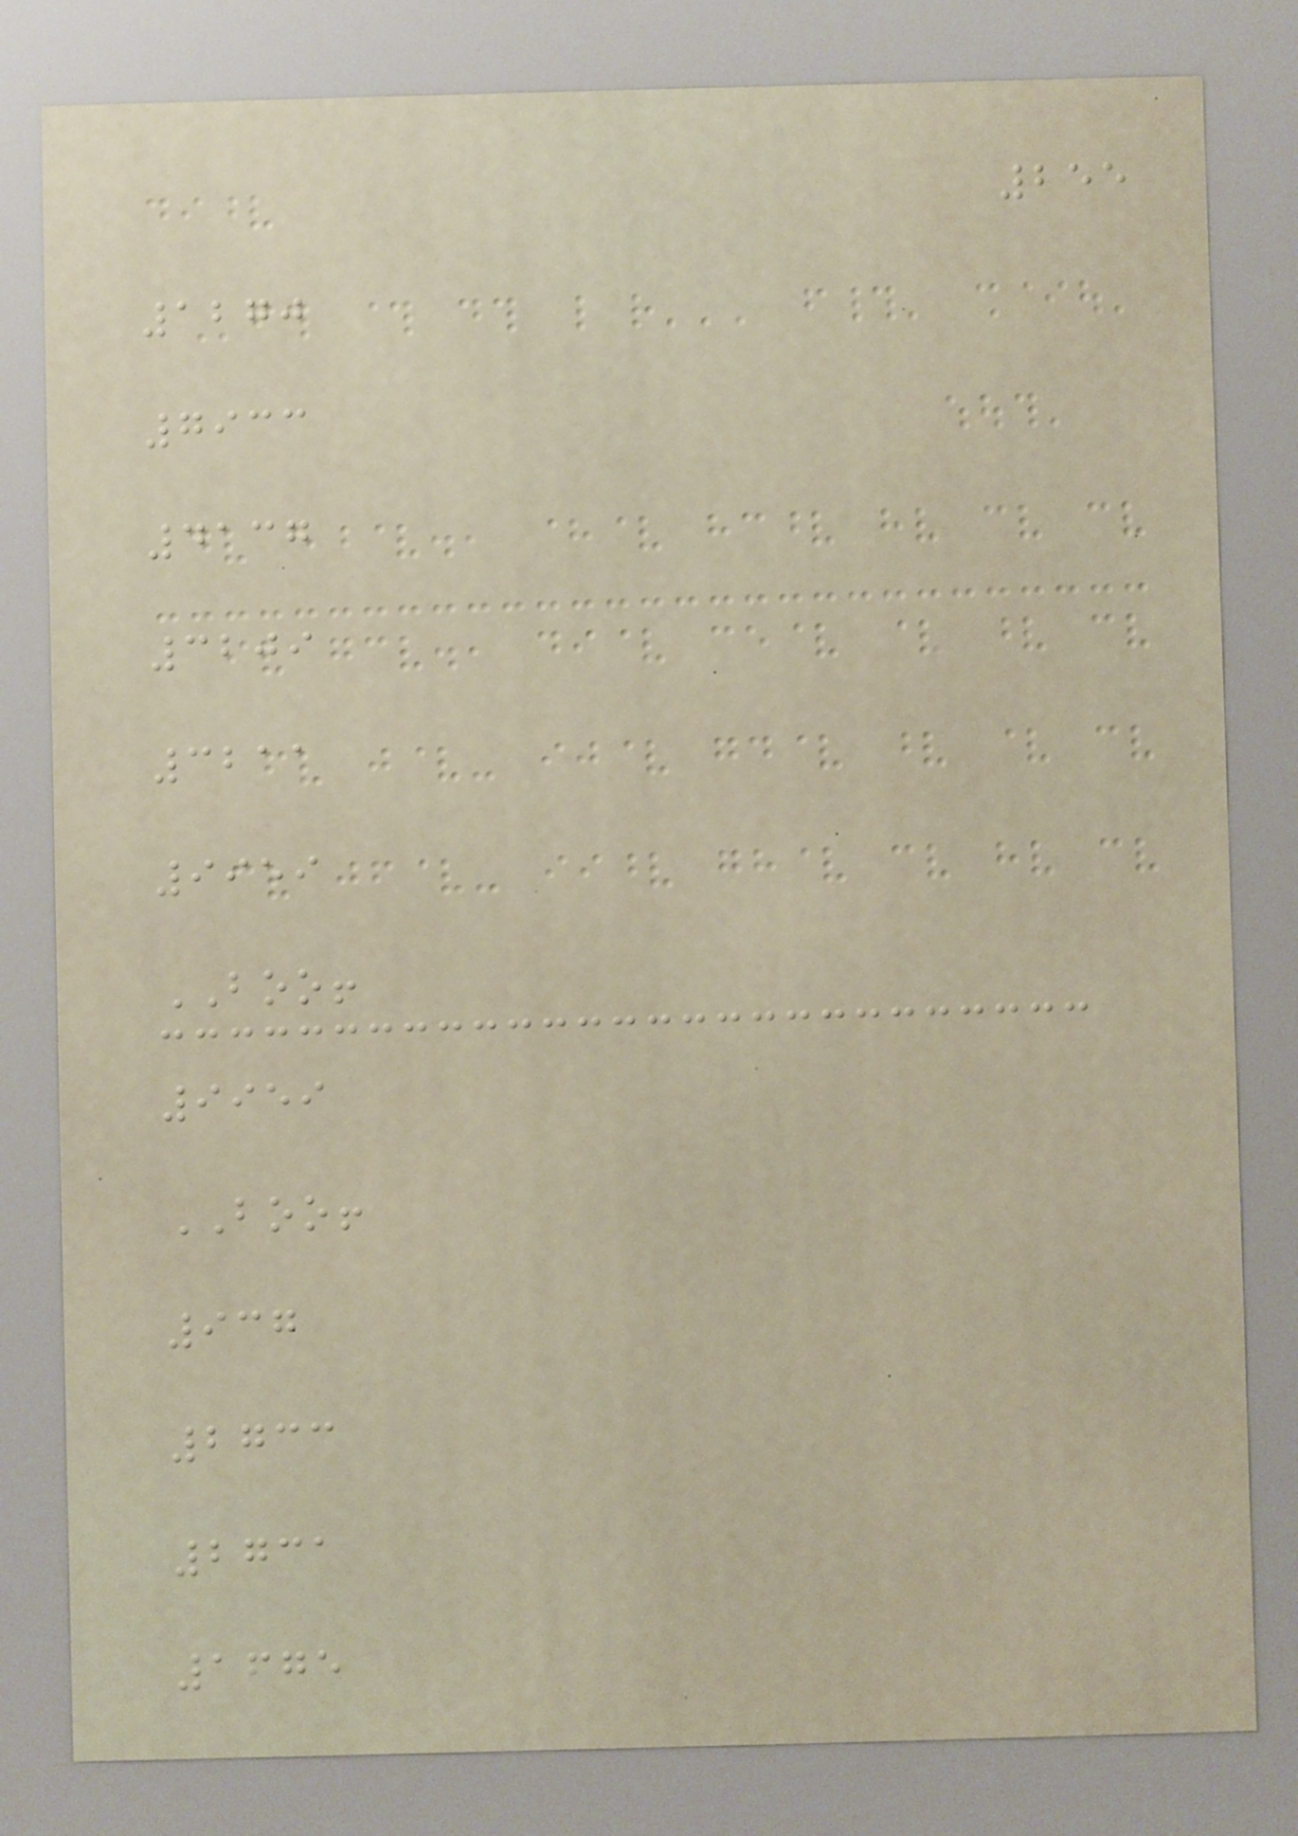255
1270
7933
4137
3209
3211
9959
BOO!
9959
BOO!
937
2733
2731
1675
